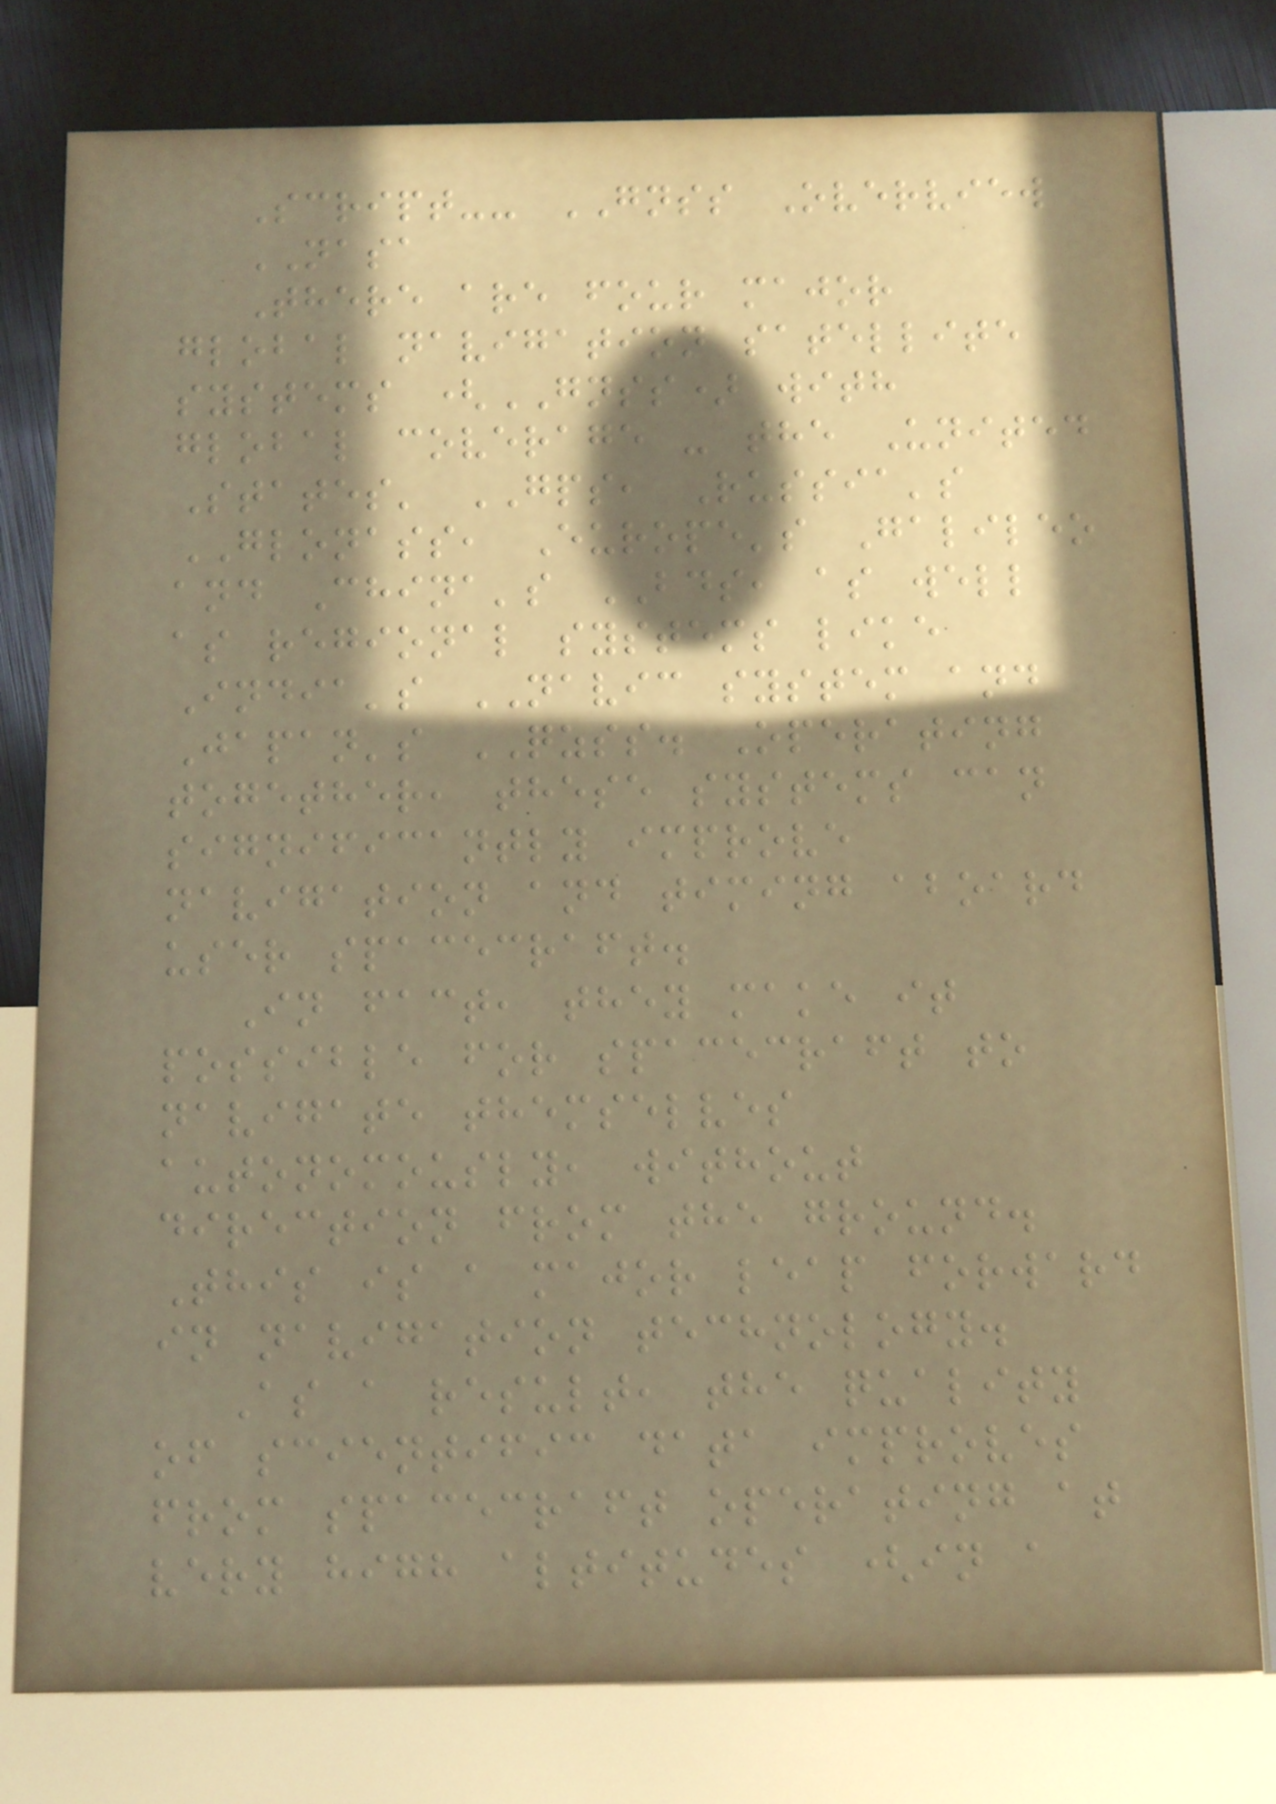Script-- GNSS Overview
NASA
There are four major
global navigation satellite
systems (GNSS) with
global coverage - the United
States' GPS, Russia's
GLONASS, Europe's Galileo
and China's BDS, as well
as regional systems like
India's NAVIC system and
Japan's QZSS. Operating
together, these systems can
significantly improve
navigation and timing aboard
user spacecraft.
In fact, they make it
possible for spacecraft to
navigate themselves
autonomously, without
direction from the ground.
This is a major leap forward
in navigation technology.
As a result, the quality
of scientific data improves
from spacecraft operating at
very high altitudes (in a
